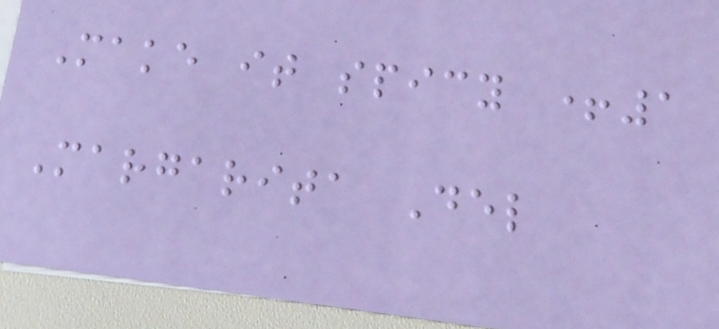Make it spicy +1
Margarita Del
